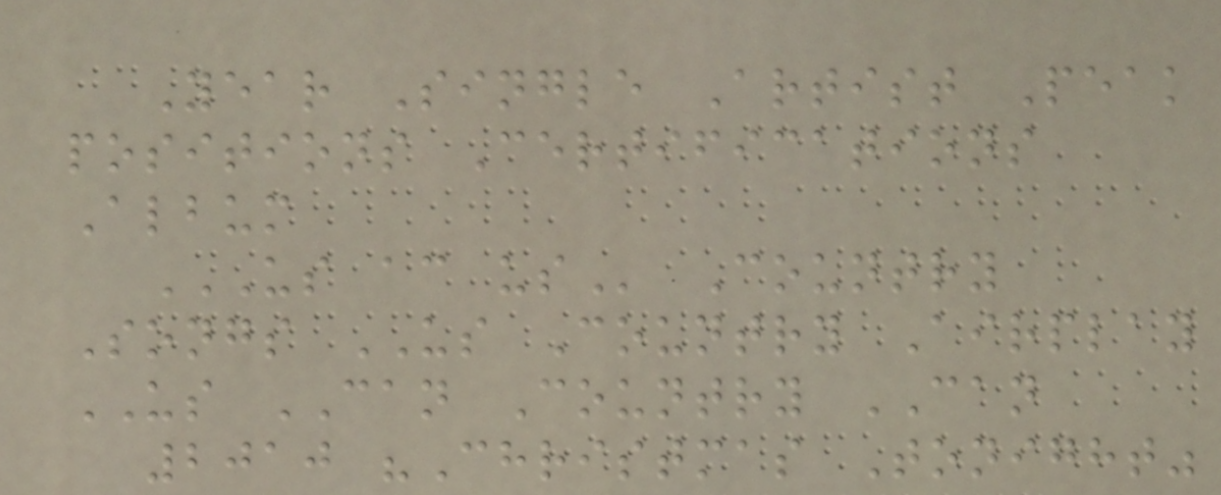Year Single Artist Peak
positions Certifications
Album
US AC US Country
Songs US Country Airplay
US CAN Country CAN
2010 "Christmas Tonight"
